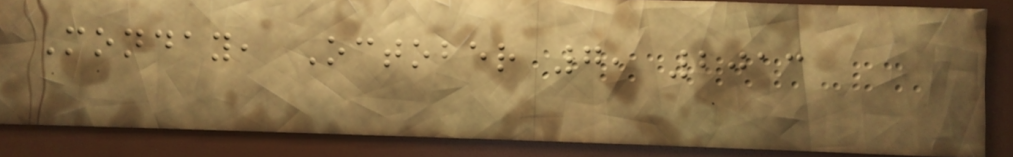Monday, October 7, 2013
